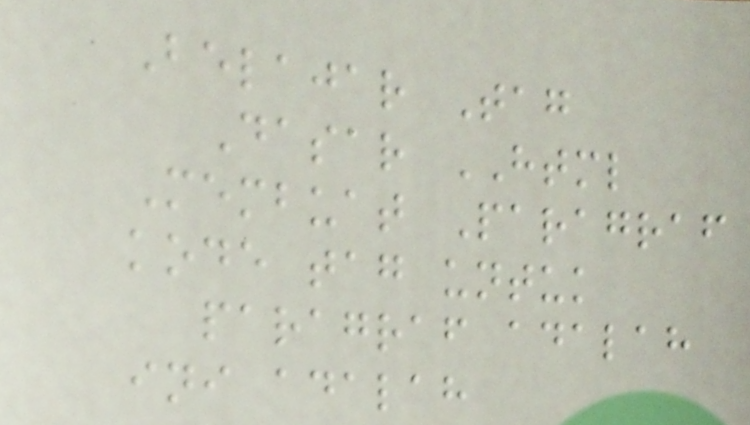Belajar Tag
Dasar HTML
Membuat Paragraf
kode tag untuk
paragraf adalah
ini adalah
